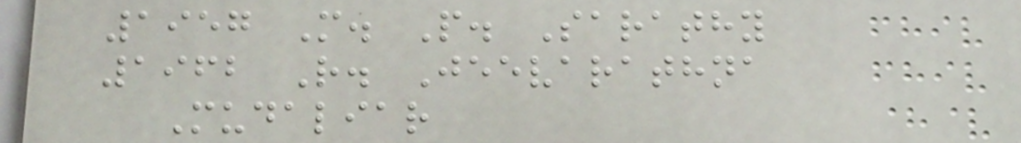1957 M. P. Sarathy
1962 R. Jeevarathna
Mudaliar
